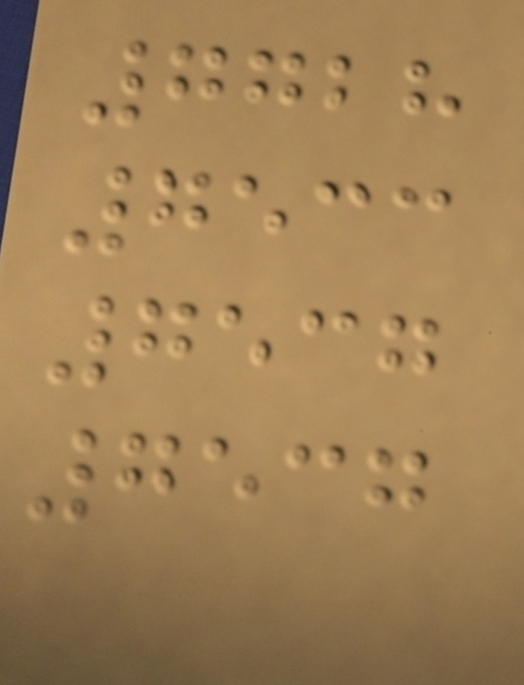7728
7533
7537
7537
